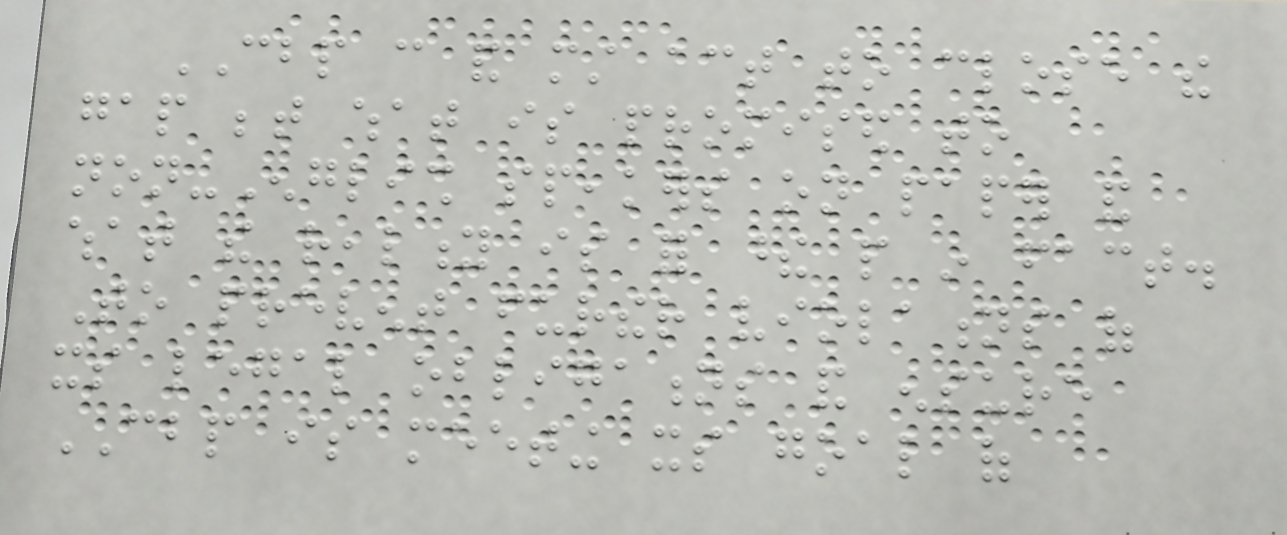CBP can and must act to close the
gap between what is promised to
non-English speakers on paper and
what the reality is for these people in fact.
To prevent further violations of
its legal obligations and ensure
CBP is meeting its goal of
